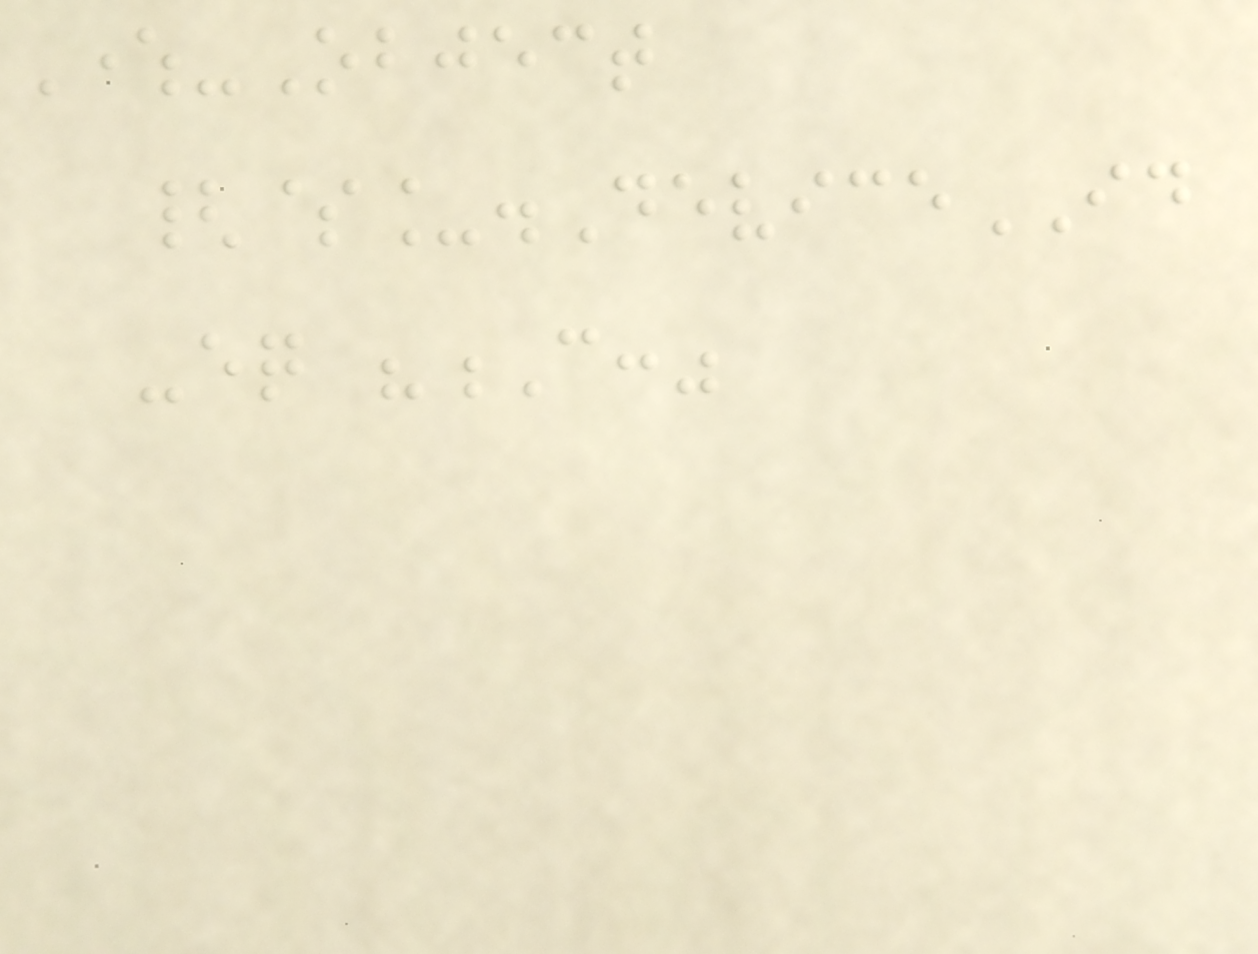Where-Object
{$_.DeviceID
-eq "C:"
